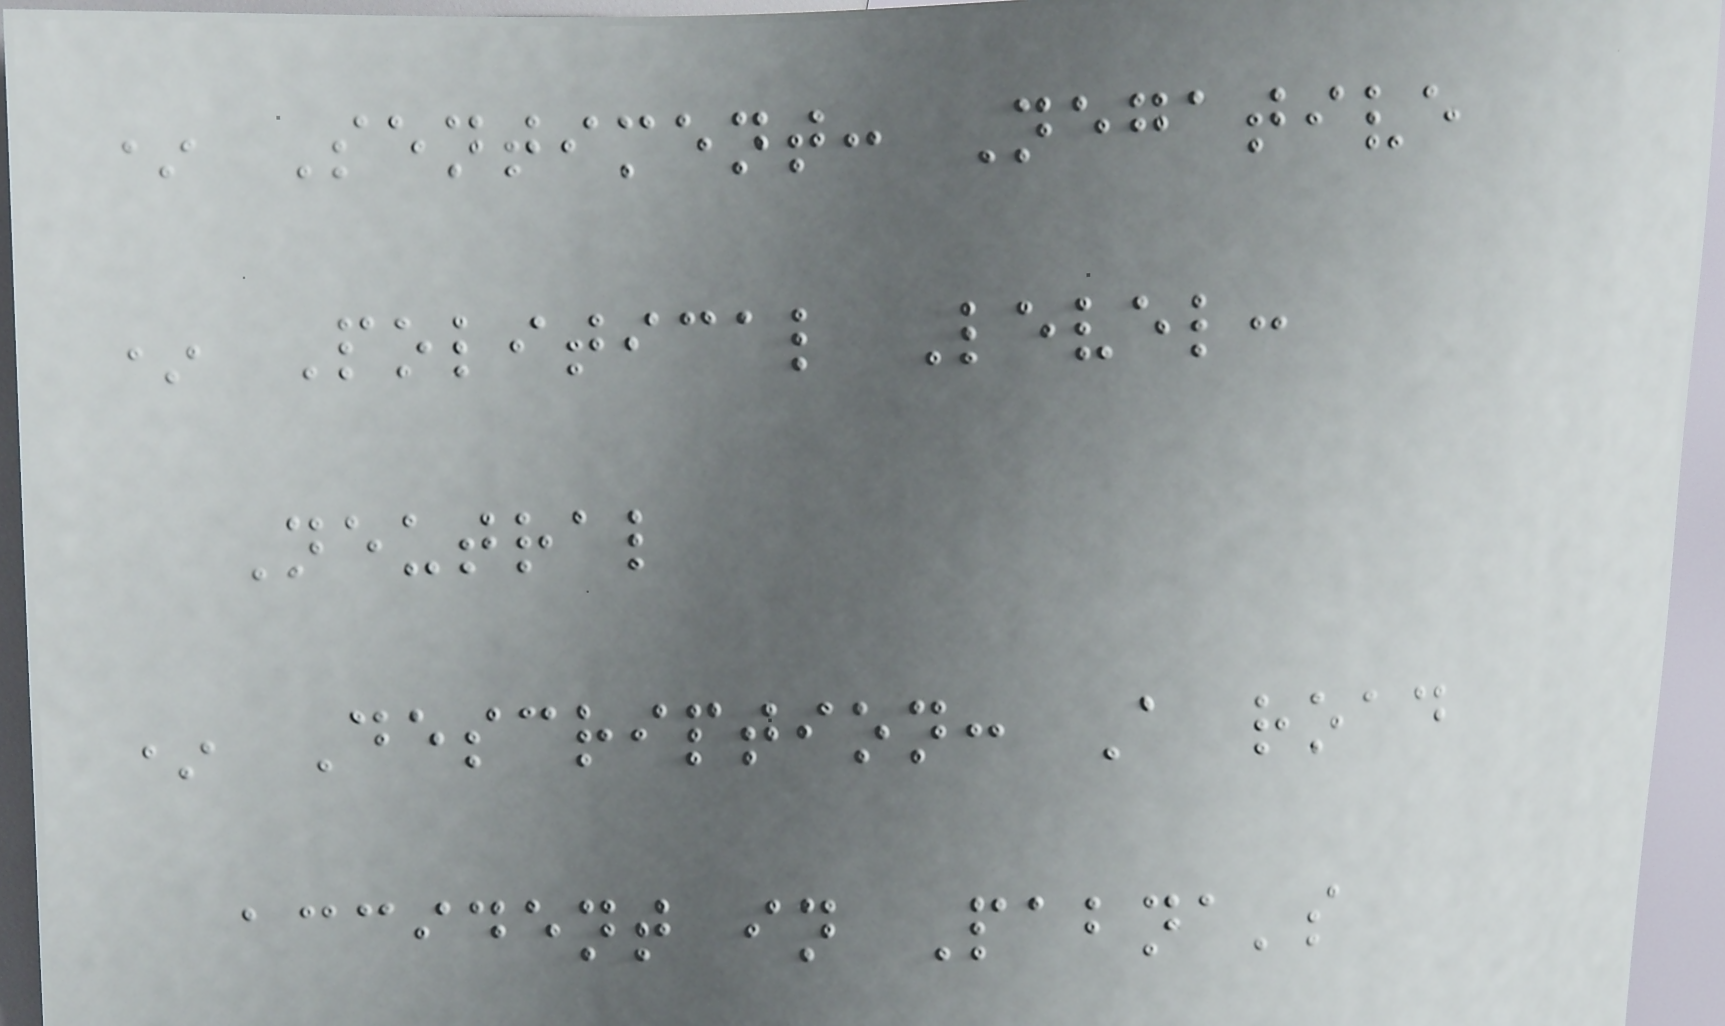* Sentiment: Negative
* Political Level:
Neutral
* Description: A road
accident in Pabna's
